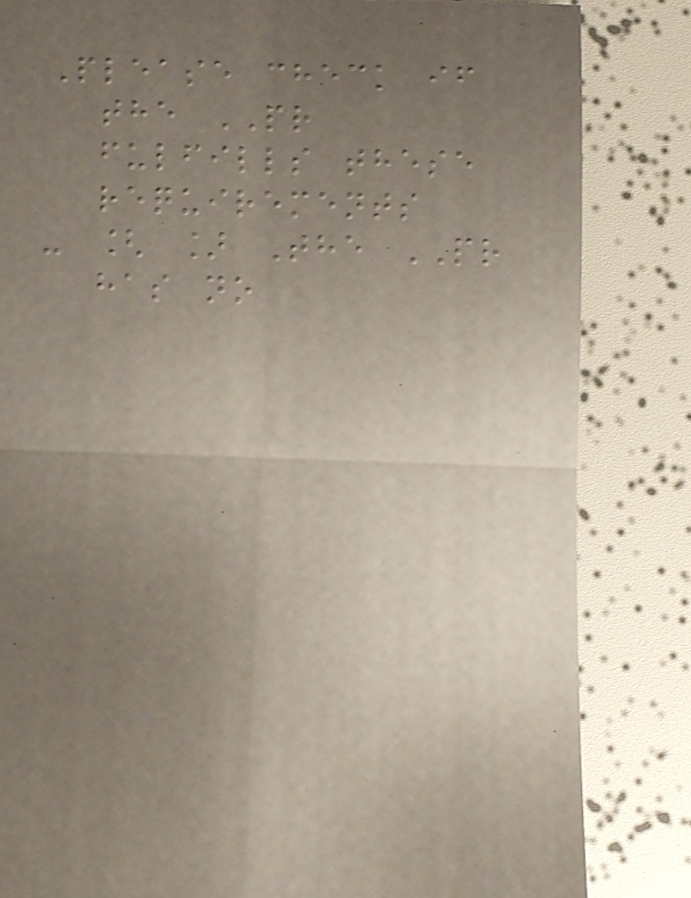Please check if
the PR
fulfills these
requirements
- [ ] The PR
has no
